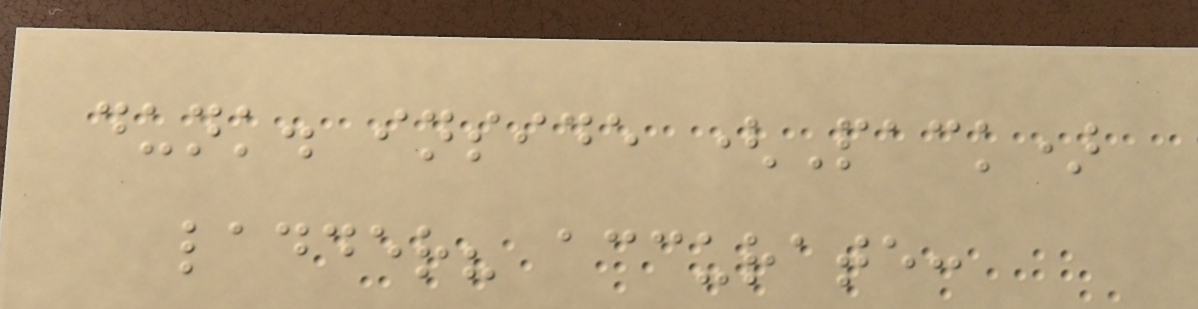dunk. inside (Pack)
ladder? accurate:
